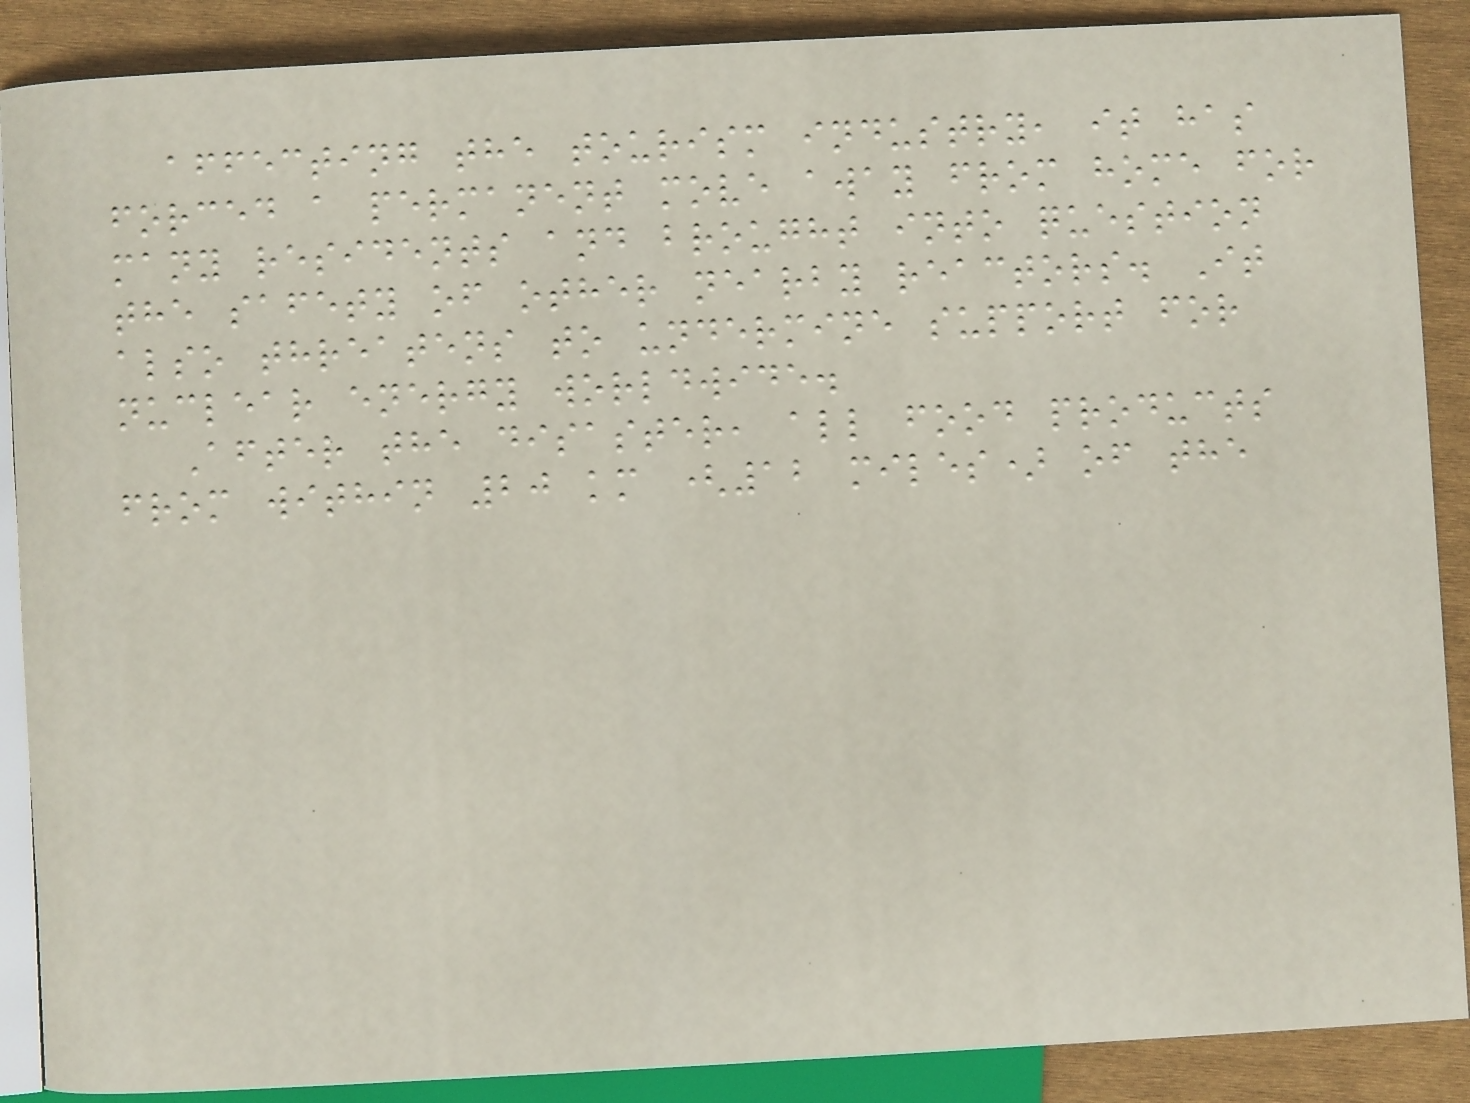affecting the tourism industry, it has
forced a permanent move away from home for
many residents and brought into question
the safety of other nearby reactors. It
also threatens to undermine support for
nuclear energy worldwide.
After the disaster, all food products
from within 20 km (12 miles) of the
